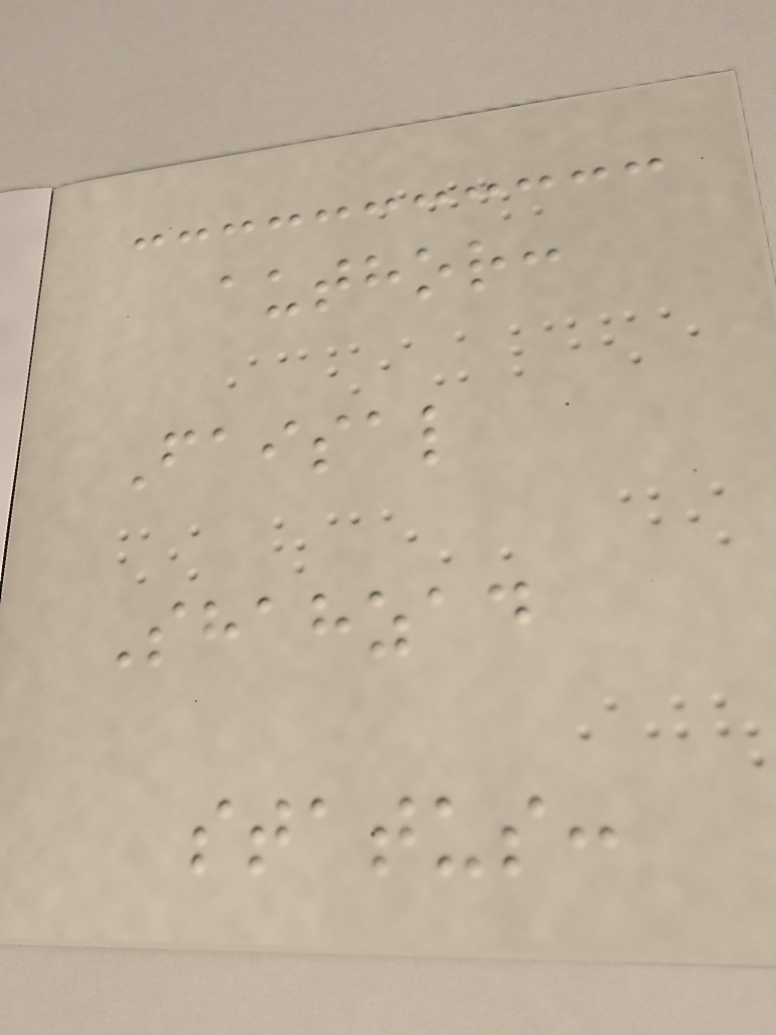author:
Faisal
Shahzad
status:
